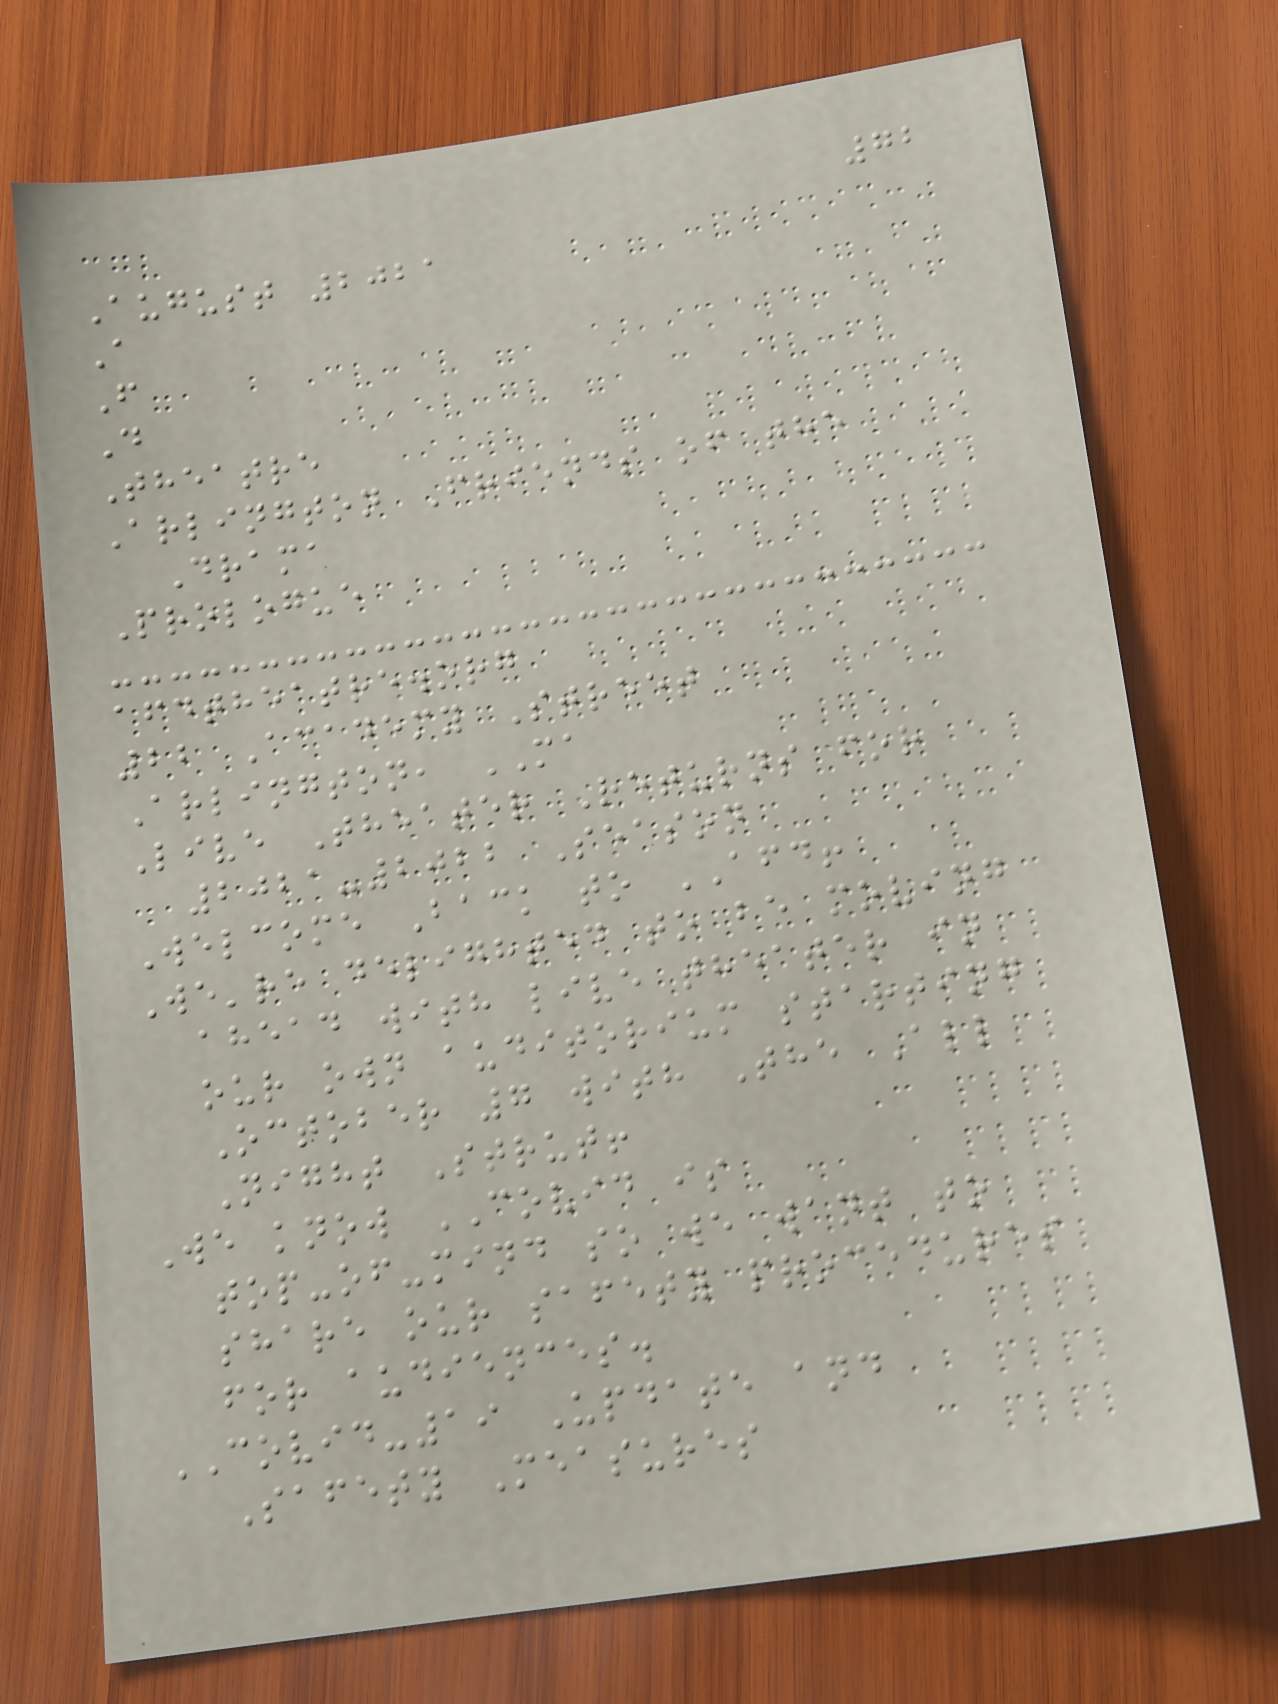72
August 2021
A
F
D
Theatre
Arlington Friends of the
Drama
Prologue
afdtheatre.org
22 Academy Street
Arlington, MA
Live Theater Returns for
2021-2022 Season
Welcome Back to AFD!
We're delighted to be moving
ahead with live theater in
our own auditorium starting
October 7 with The All
Night Strut!
We know COVID is
top-of-mind so we want to
share our safety procedures
for audiences.
COVID-19 Update and
Safety Measures
